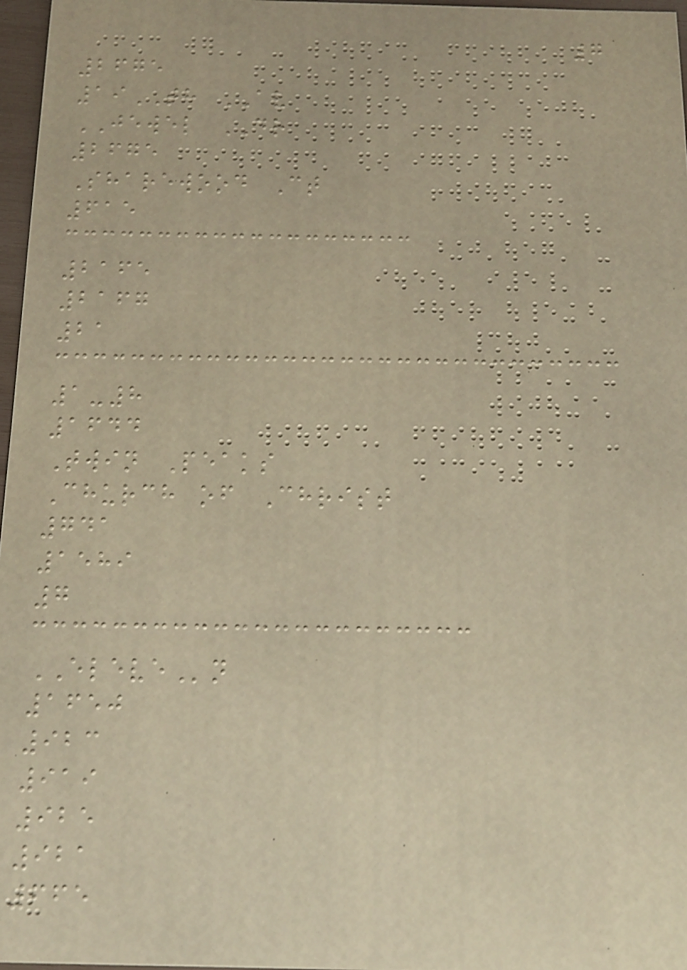7
2675
19TH AV
JEWEL DR
2675
Sharewood Ct
615
2165
2167
21
1-8
1644
Twin Peaks
Church of Christ
741
1589
7
ELEVEn
1650
923
919
925
921
665
